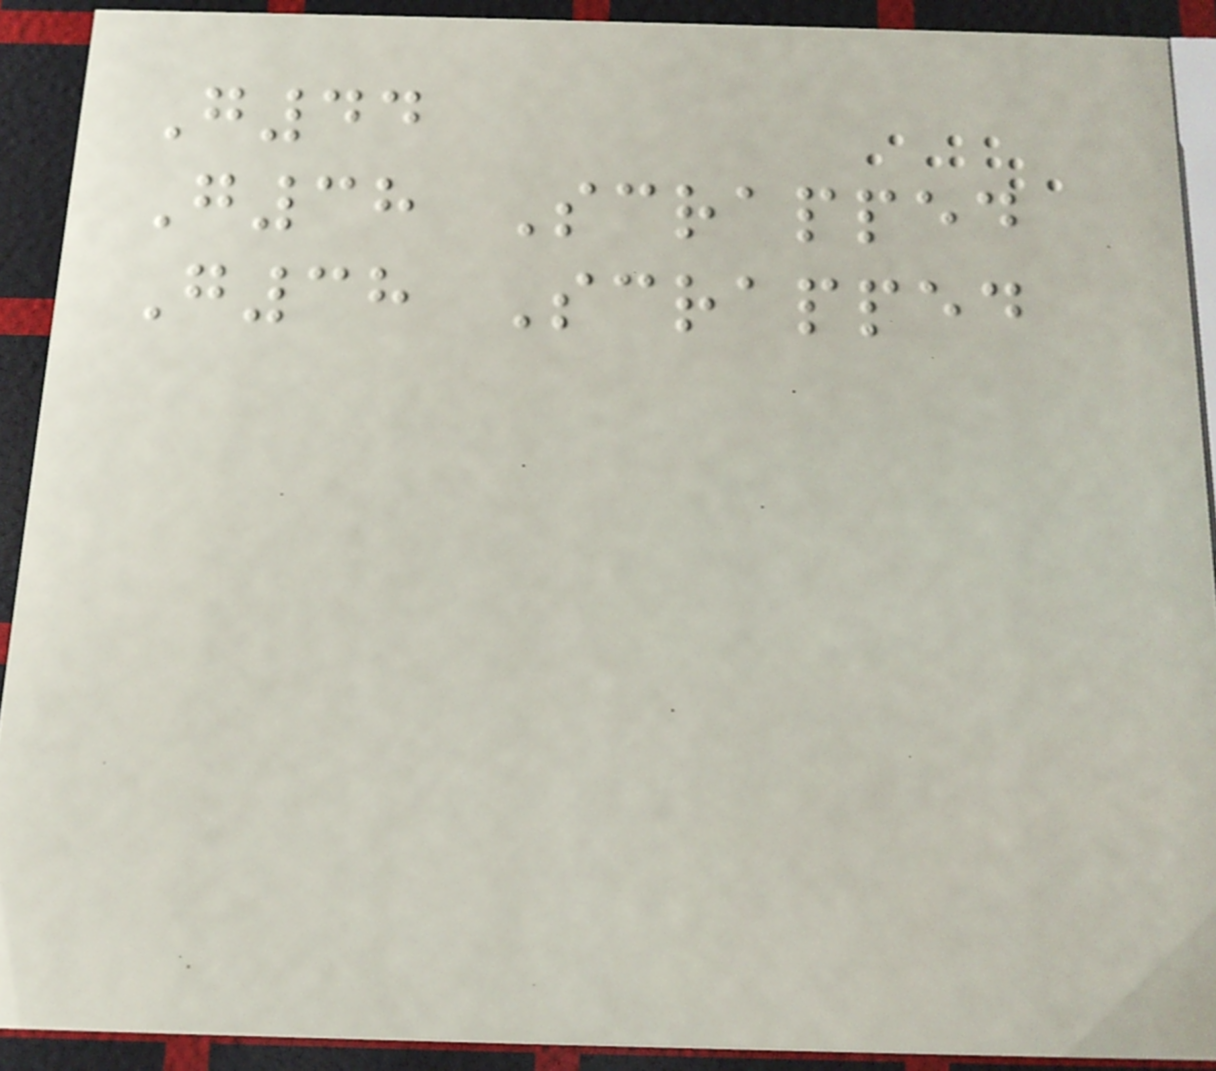G44
G38 Scrapped
G38 Scrapped
